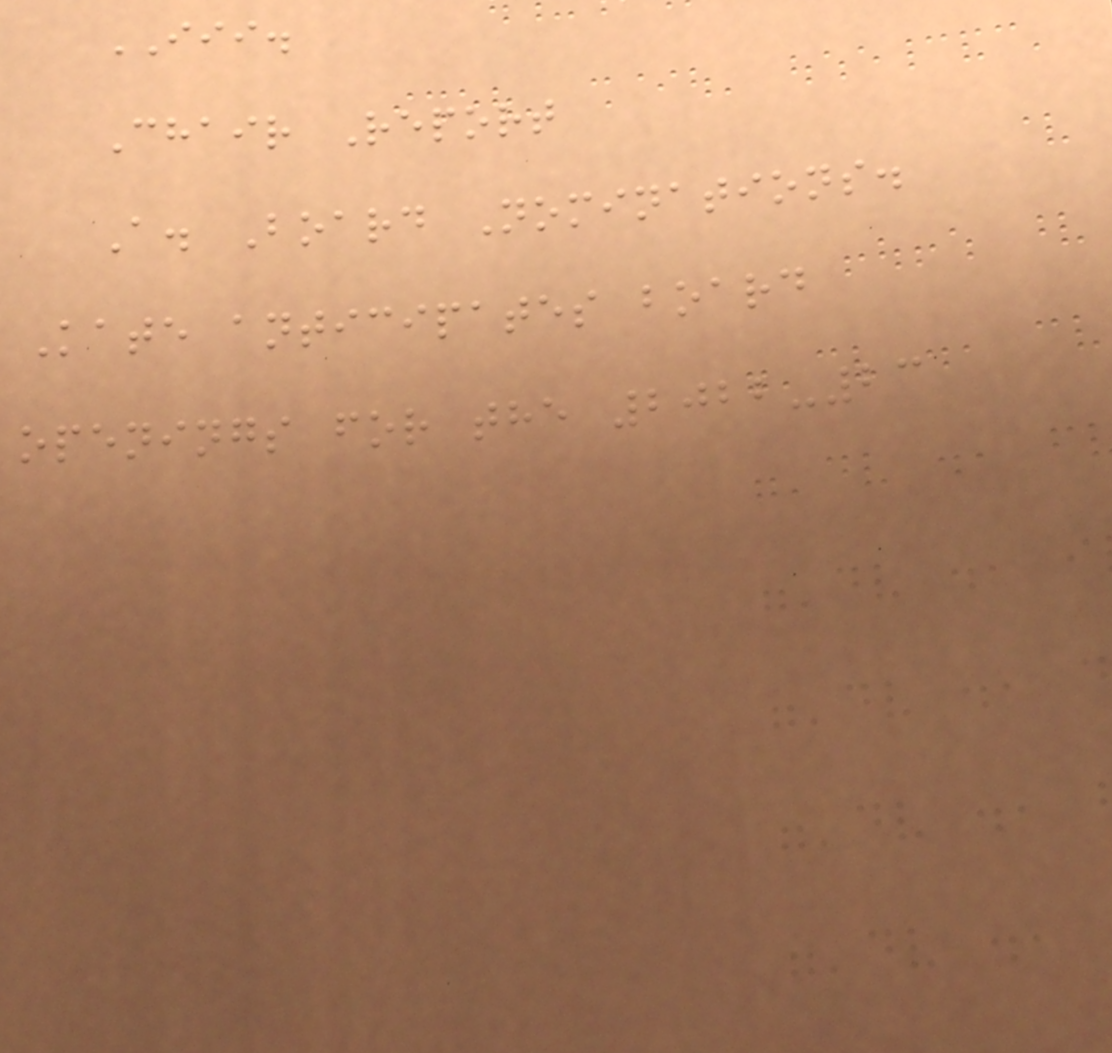III.
Chair Report
A. Board Nominations.
Kate anticipates board
openings for the 2022-23
